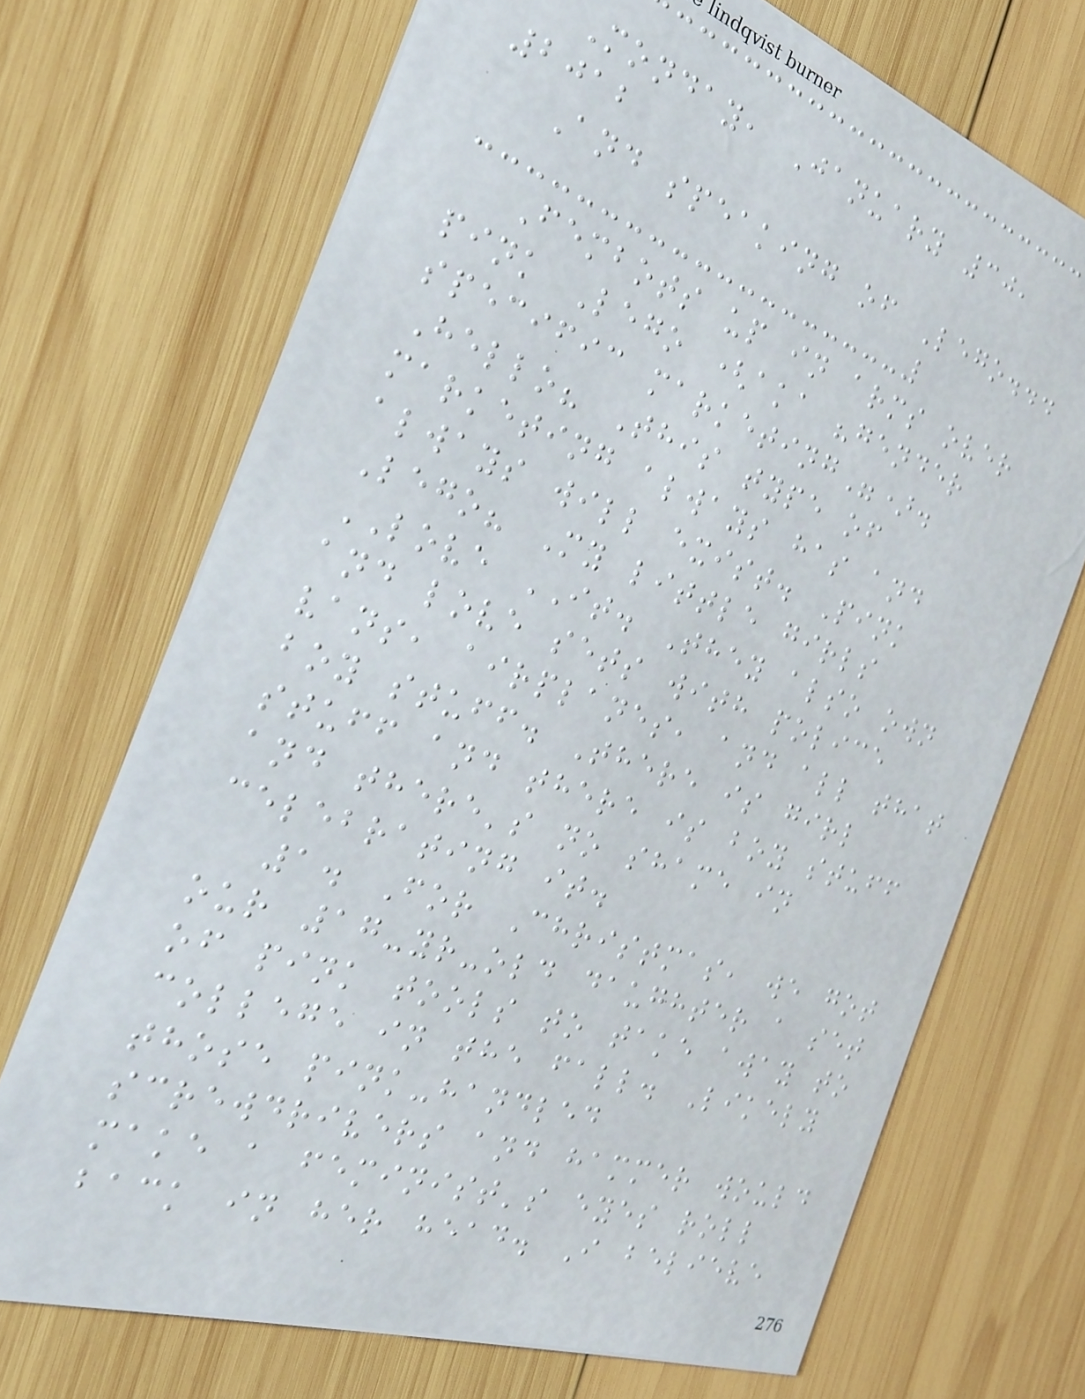Monday, January 30,
2012
And speaking of Lego...
Fembots up in arms over
pink Lego (aka "gender
specific marketing").
Hello? This type of
marketing always has and
always will exist. Pink
Lego? My little girls
LOVE IT. They also own
and love sets with police
vans, airplanes, and all that
boy stuff. There is girl
stuff and there is boy stuff
and there's no shame in
celebrating it.
1. For Christmas, we got
our 17-yr-old daughter a set
of pink tools to take away to
college in the fall. Likely
those pink-handled
screwdrivers and hammer would
make a feminist's eyes roll
back in her head. I believe
